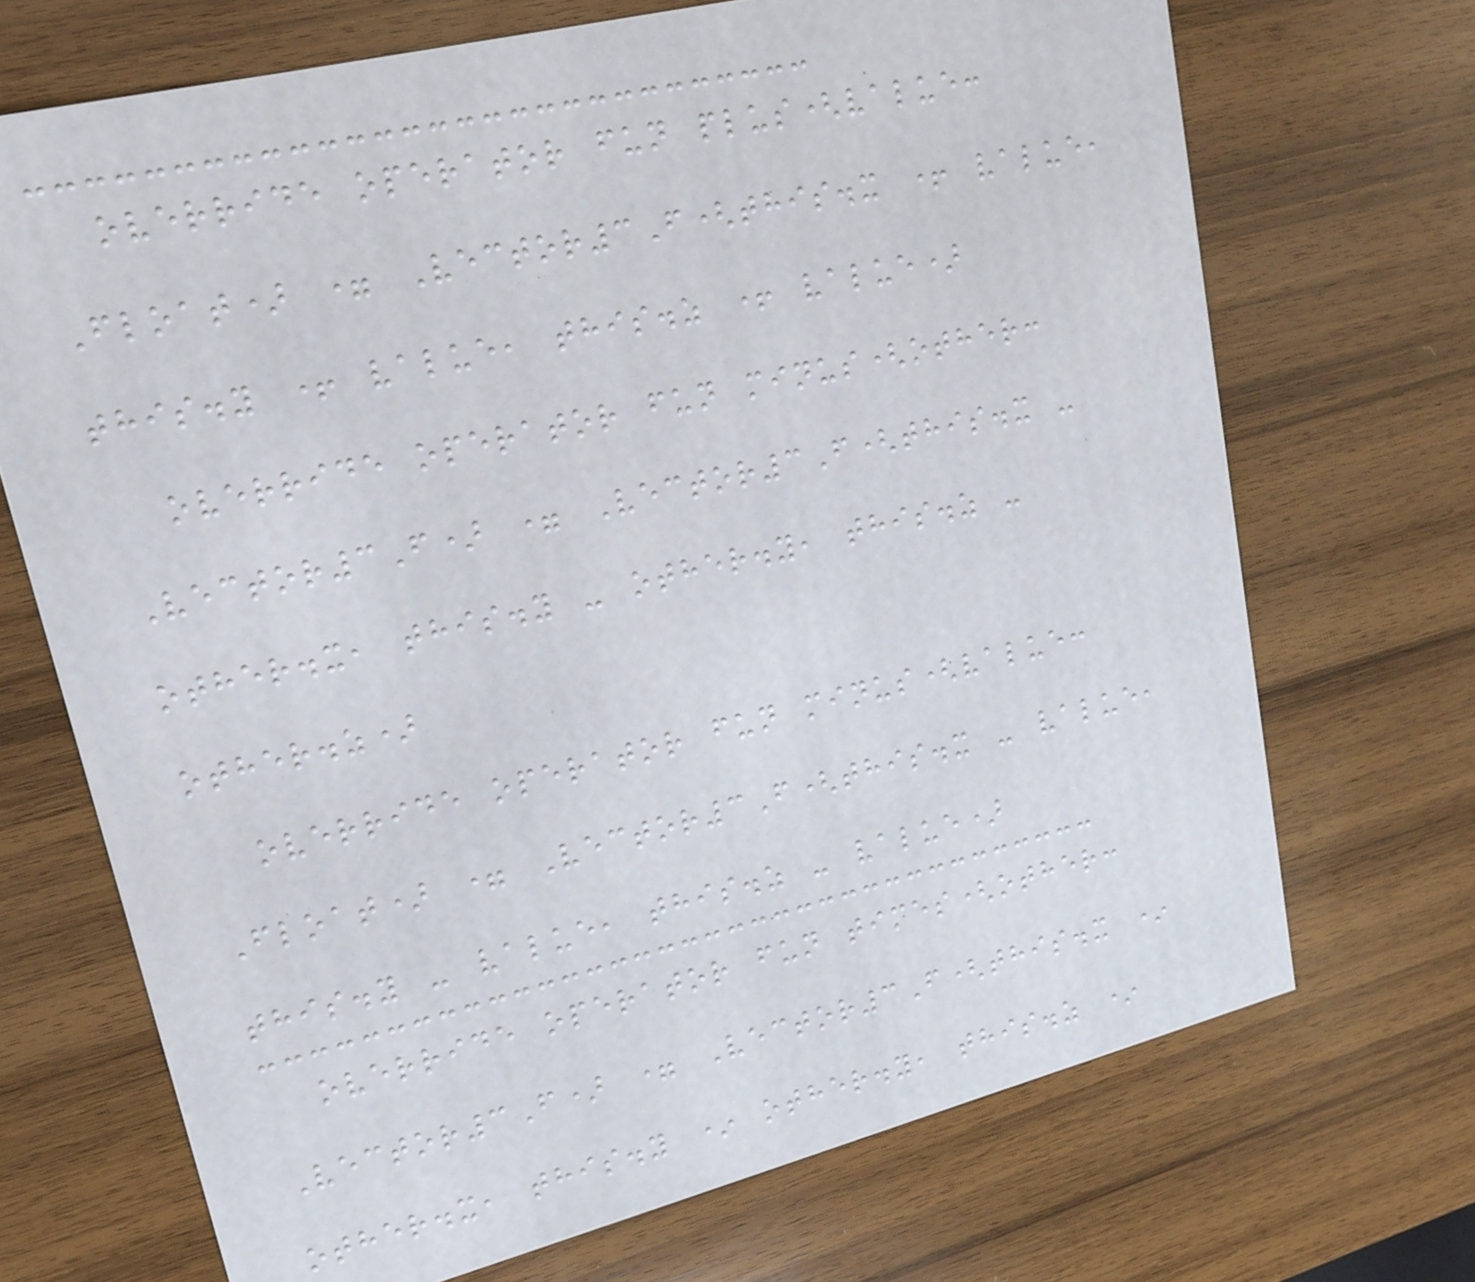override operator fun plus(value:
Float) = Vector3F(this.x + value,
this.y + value, this.z + value)
override operator fun minus(other:
Vector3F) = Vector3F(this.x -
other.x, this.y - other.y, this.z -
other.z)
override operator fun minus(value:
Float) = Vector3F(this.x - value,
this.y - value, this.z - value)
override operator fun times(other:
Vector3F) = Vector3F(this.x *
other.x, this.y * other.y, this.z *
